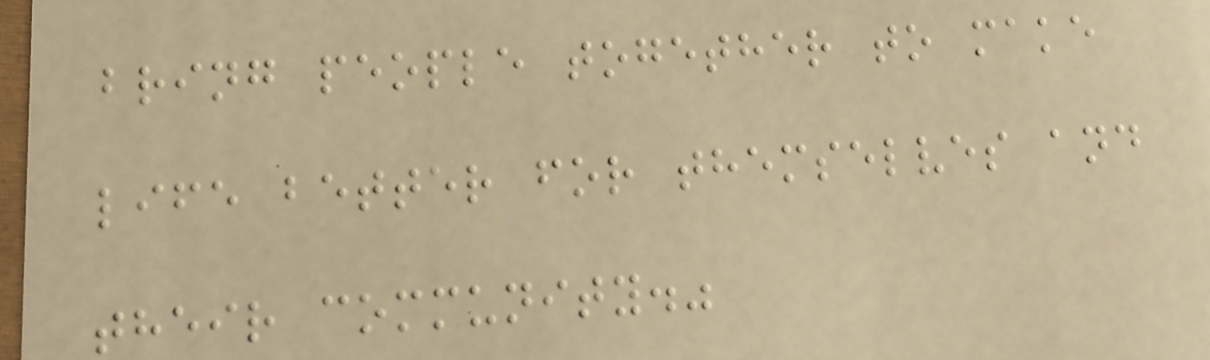bring people together to make
life better for themselves and
their community."
